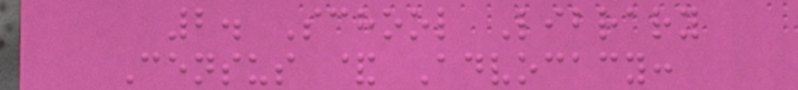2. School Library
Census & Advocacy:
